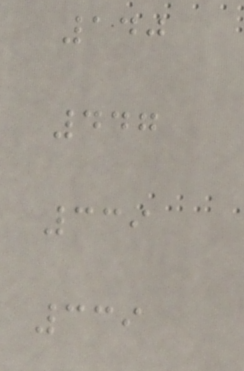140
447
339
339
